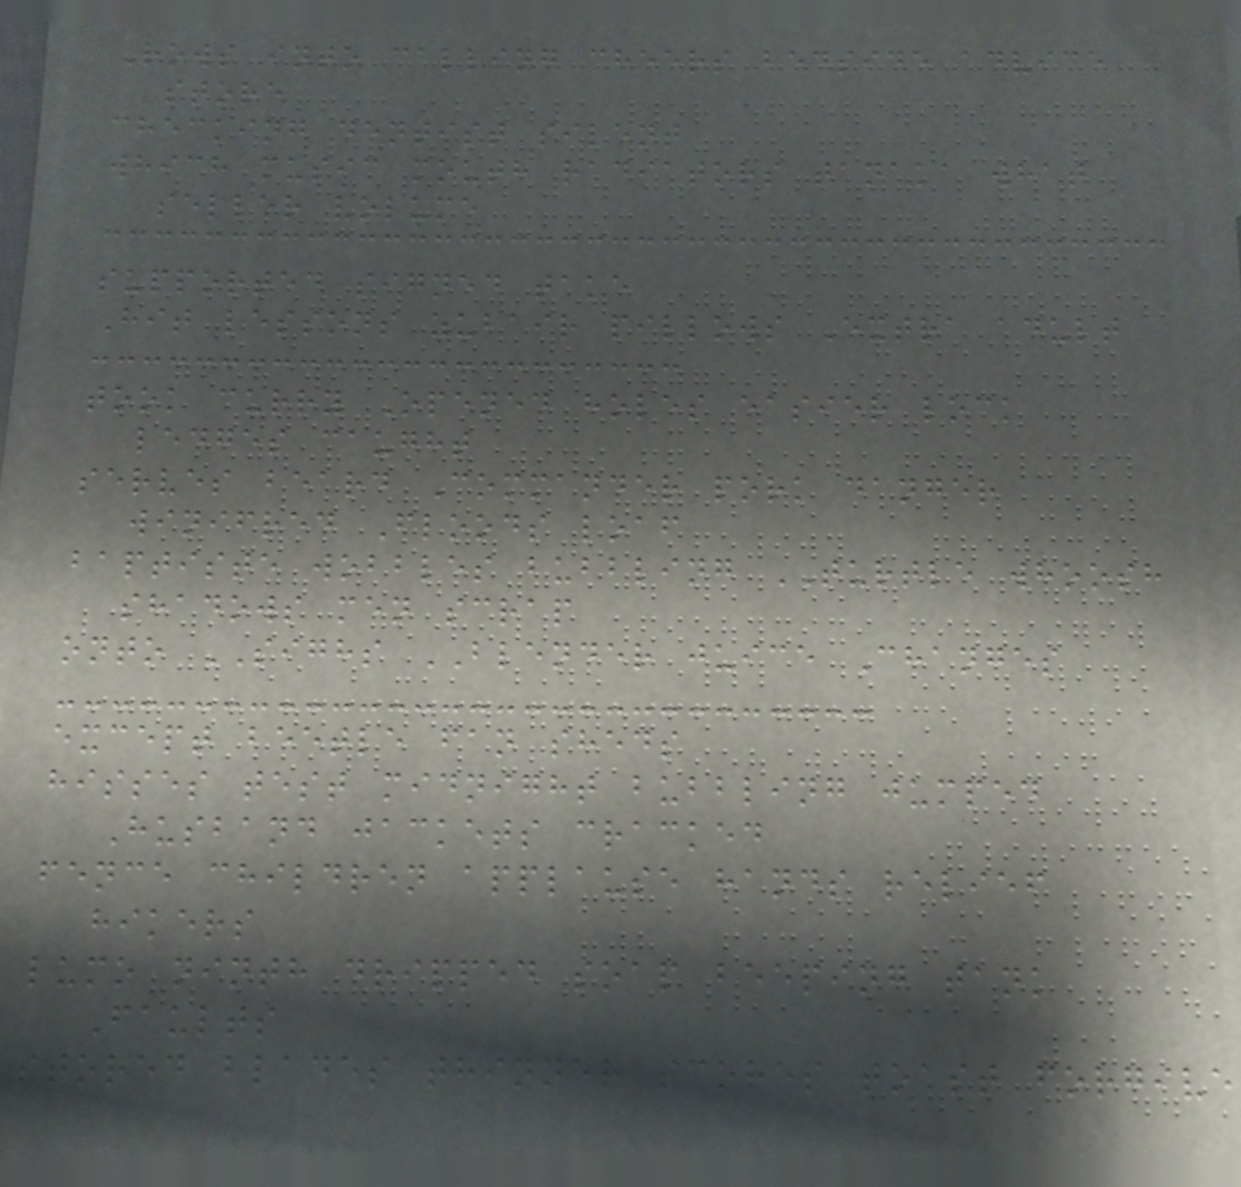Rows into calling cheers bedside advice
store
checking dentist silent
which music mouth radiators tanaka what
seller volume
supported signed take
Hit lessons zubair pillows Extra adult
took curry Opened holes easier lock
ledges caught
serves beard Commander pork danger
winifred Floods loaf
baptiste wobbles bubbling TURTLE whoosh
shadows men scrap
onto SIGHS BLENDER juice Changes
except beetle fan sheds
hisses test midnight bubbling jumped
Husband jackets cracked
fence children applause hands relief
hikers
lumo ninth dripped soap beeping tank
Faults
stored blades thinner scores toast forgive
